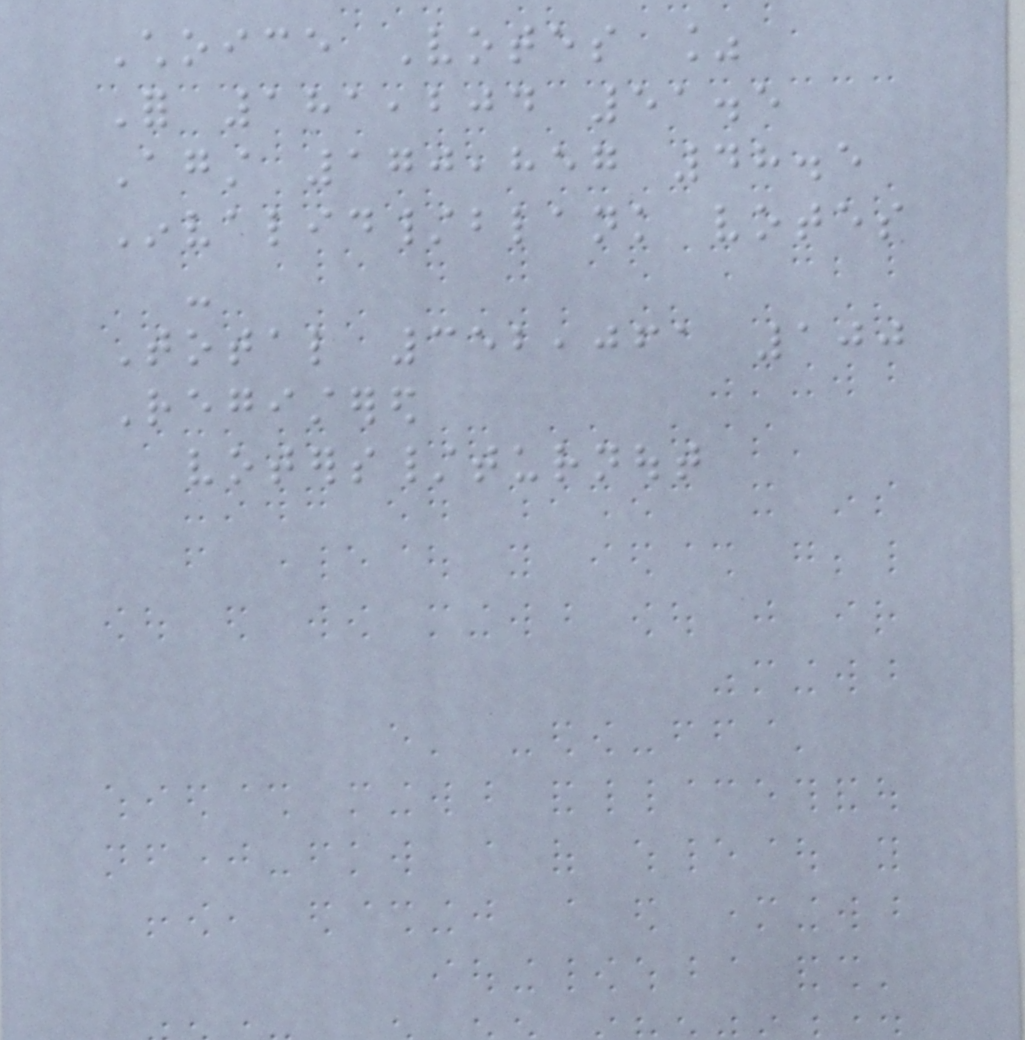Choice Votes %
For 181,204 51.5
Against 170,857 48.5
Invalid/blank votes
-
Total 352,061 100
Registered
voters/turnout
